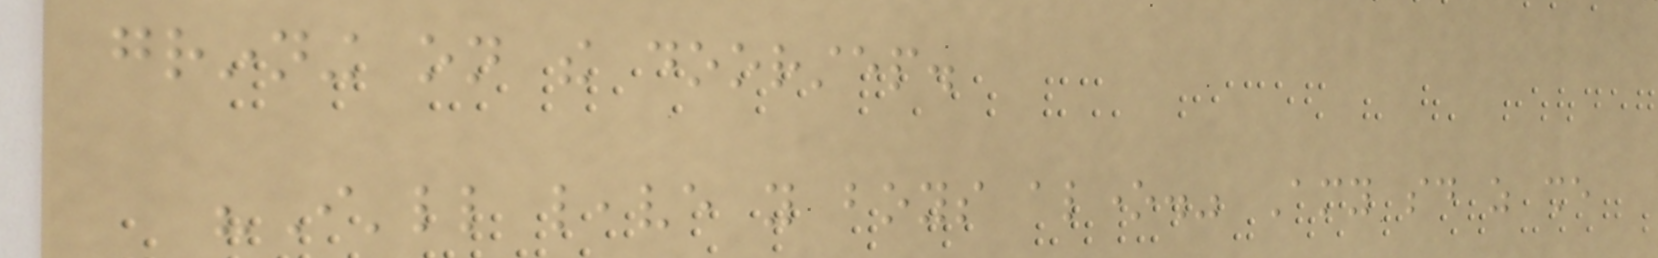grinning on the doorstep.
"I'll leave you boys alone." Amy said as she
